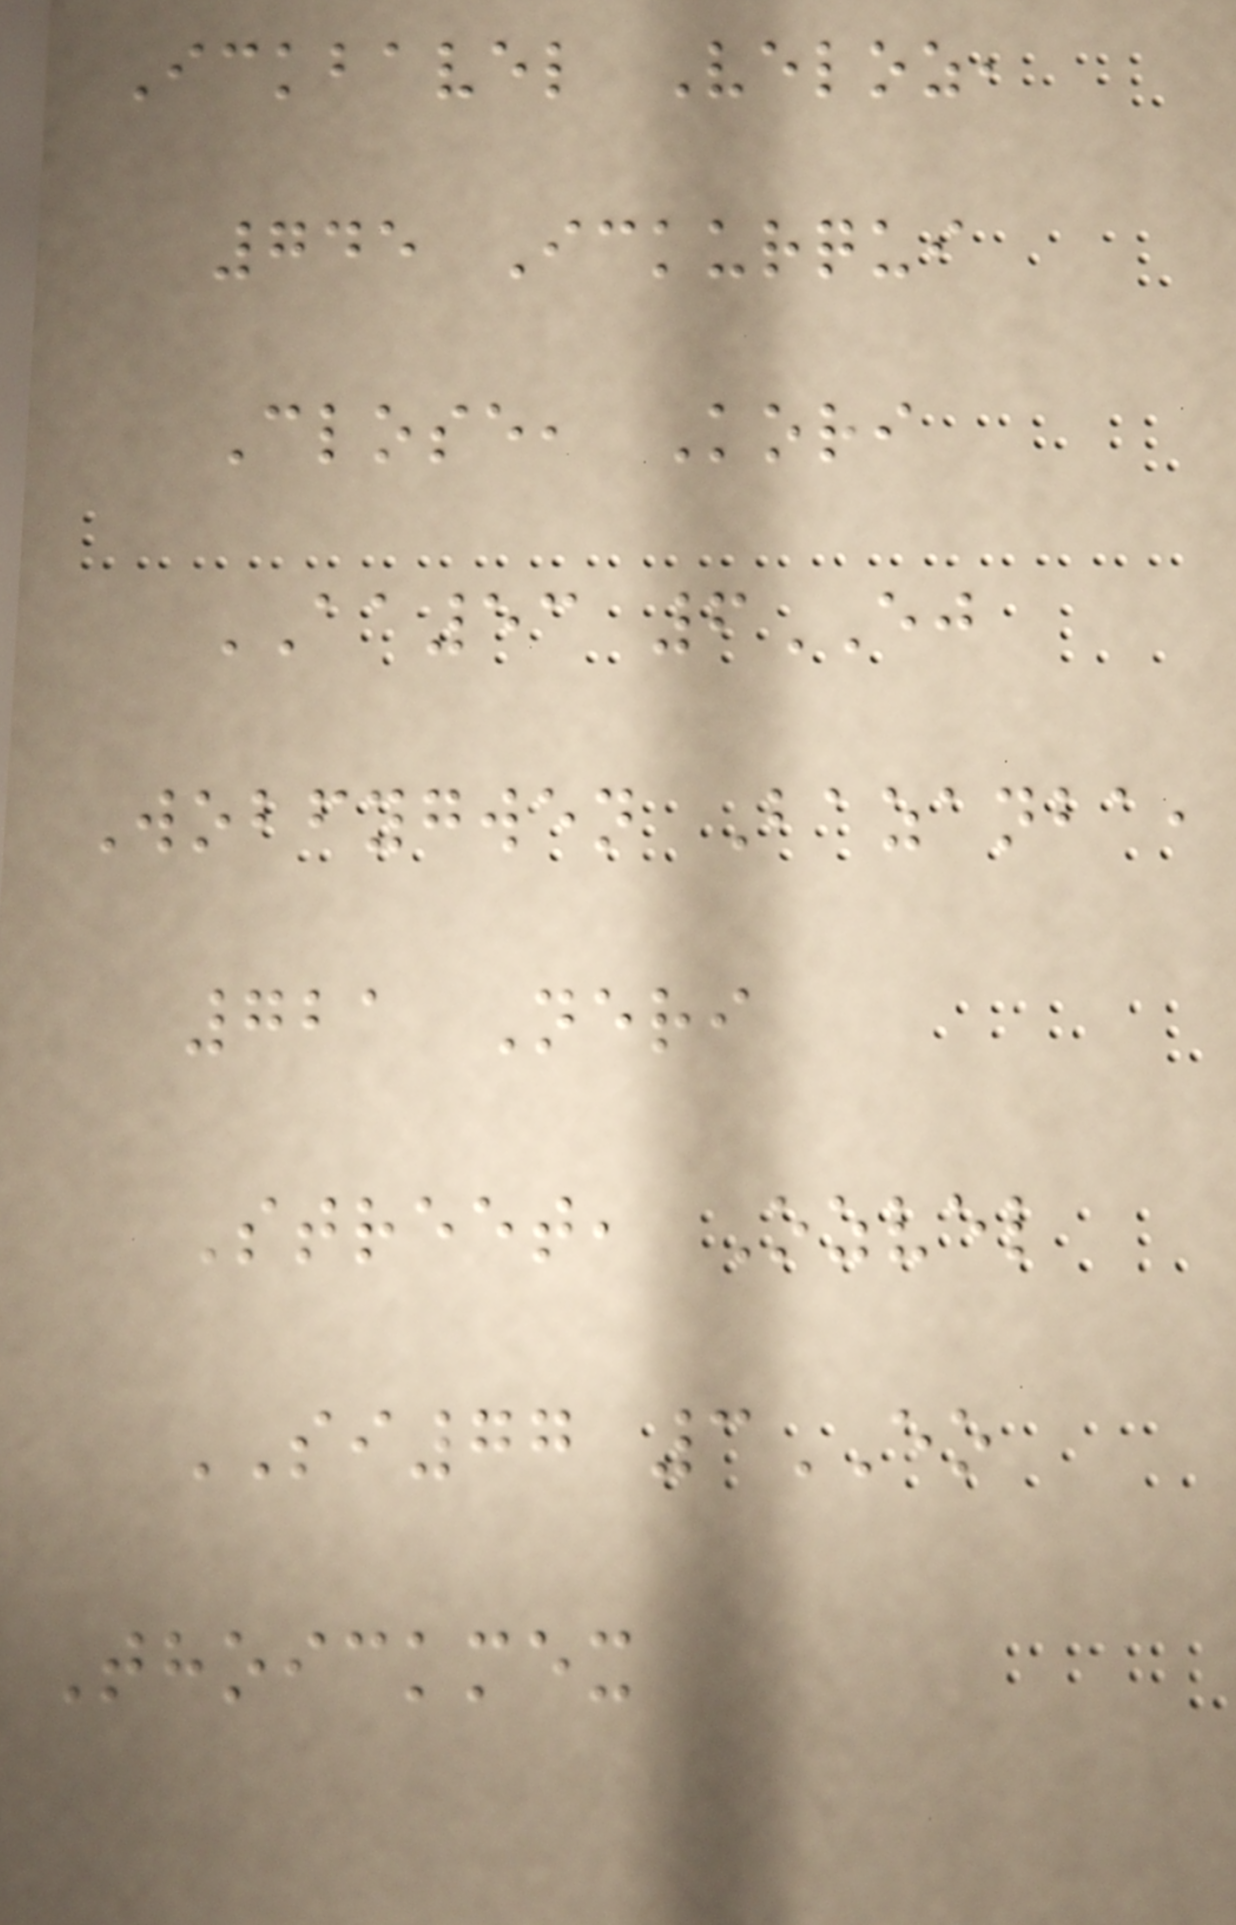Ickbavel Veloz,
745 Ickurqui
Close, Kori
AA53 6EJ
Wobfygwen Bazanba,
721 Neri
Street, Ozvel
SI77 3EO
Thoickmex
